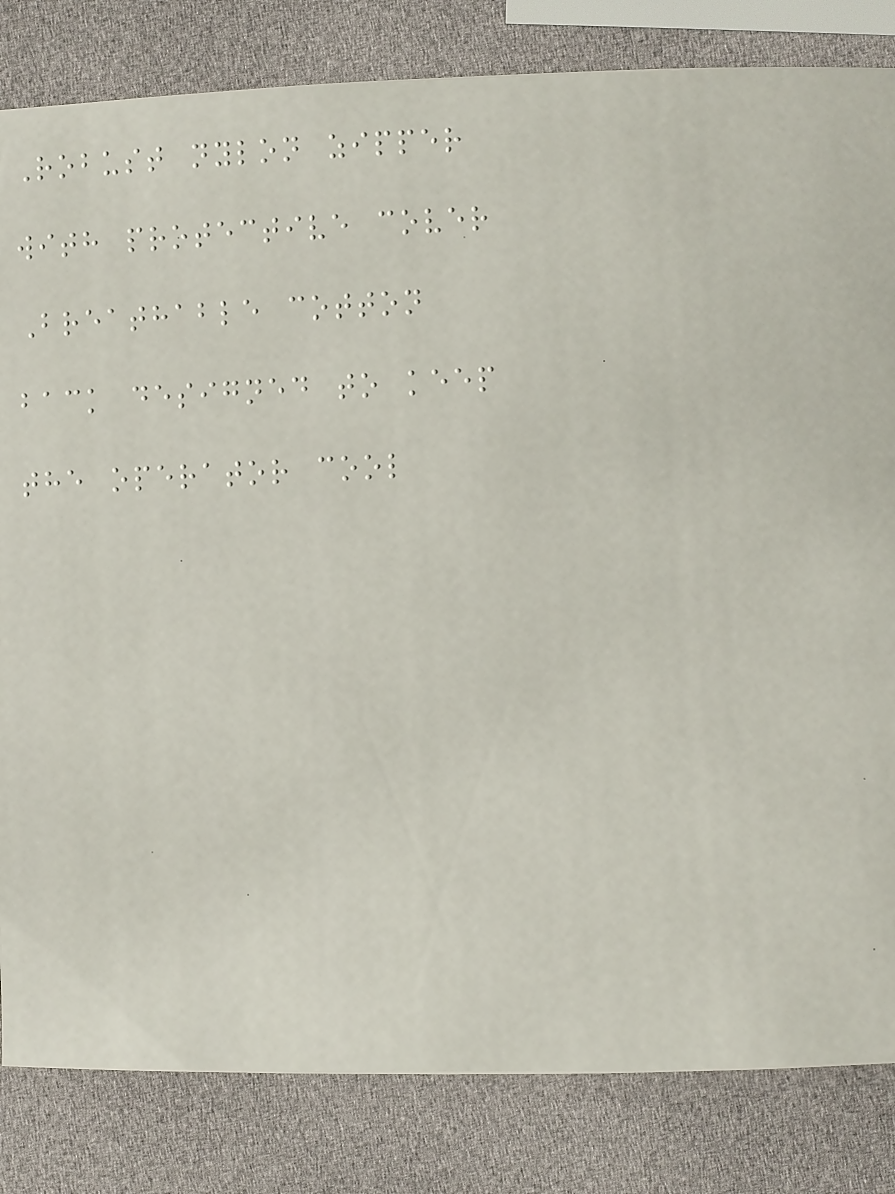Robust nylon zipper
with protective cover
Breathable cotton
back designed to keep
the operator cool
